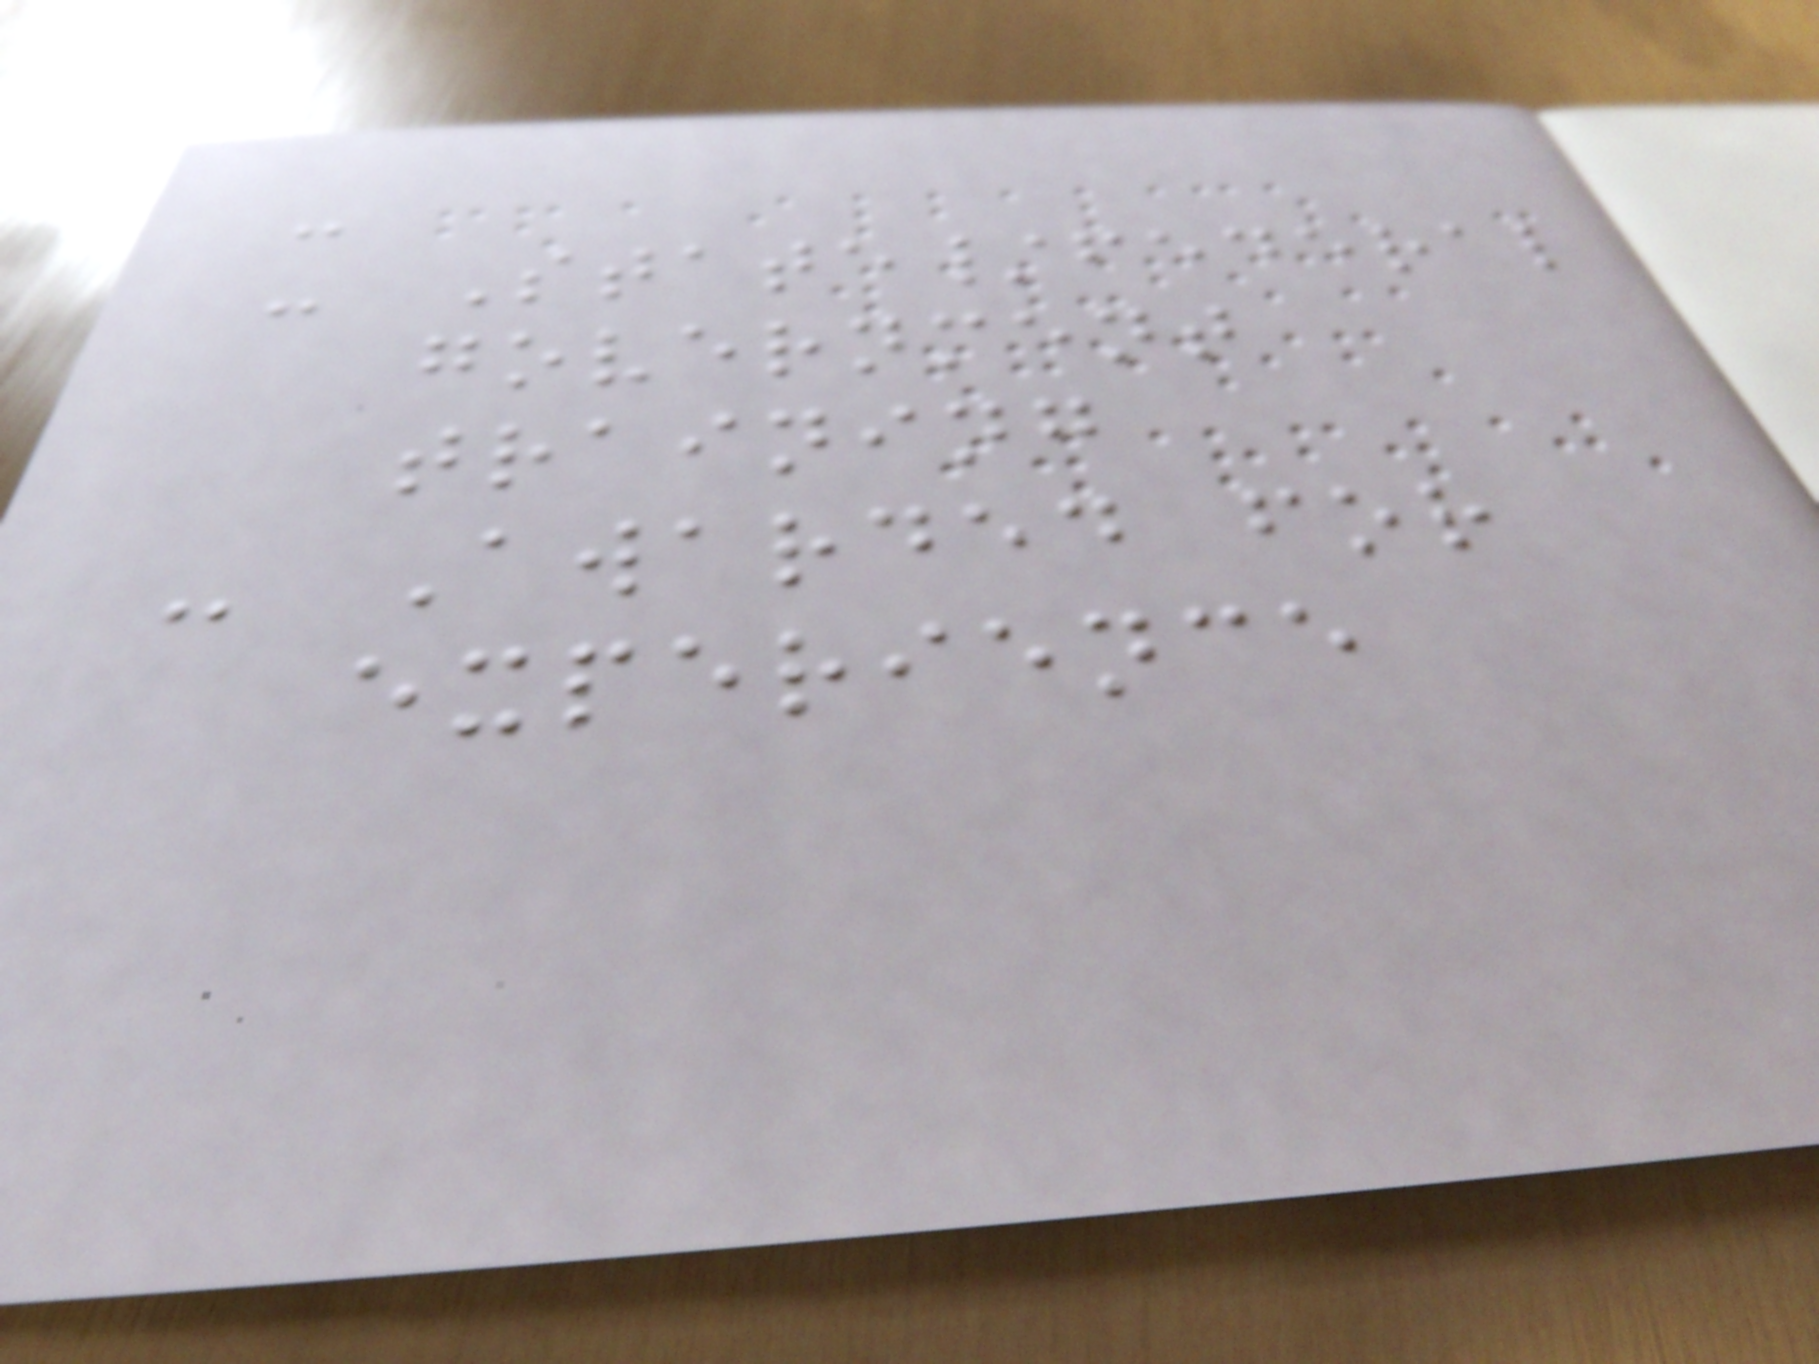-
- State/federal
government
training
- Awarded for
experience
